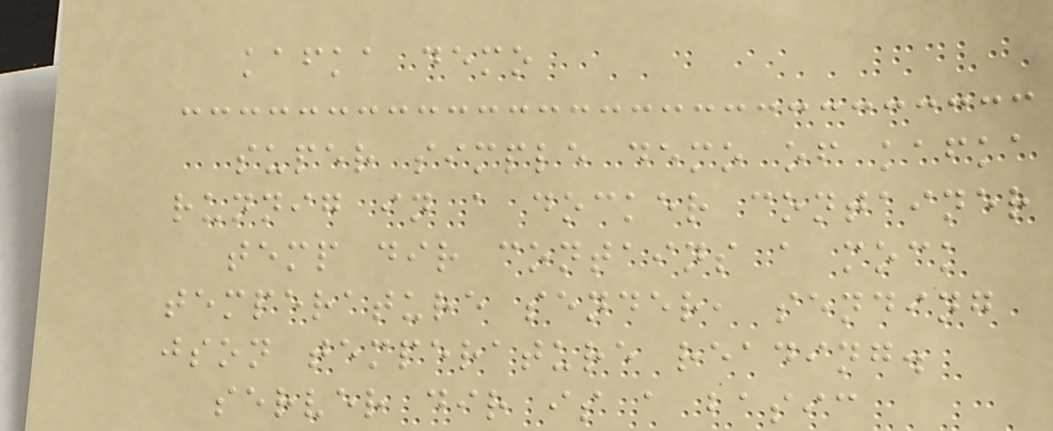kafka demo
super simple demo of kafka
runnig in a docker container
temp dir contains a mock
temperature sender, sending
json temperature reading.
server dir is a basic
